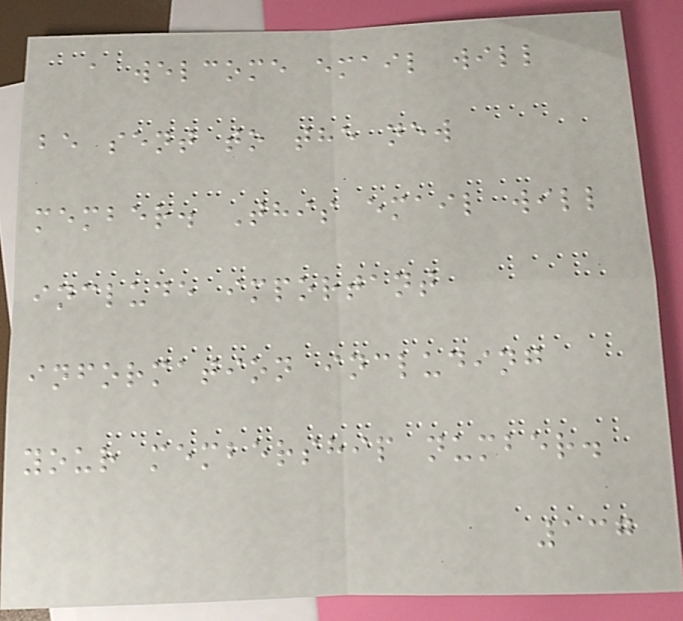a welcome email will
be sent to the new
member. This email will
include important
information including
your membership number.
137
